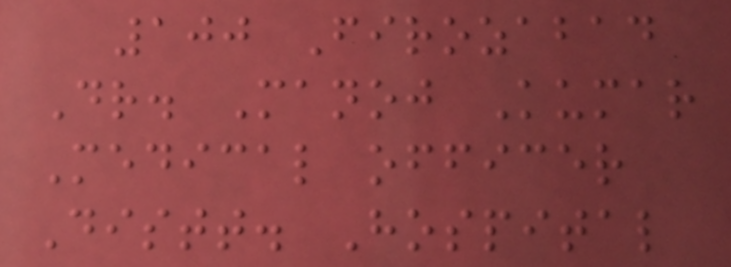100 Firozabad
Dr. Manoj Kumar
Medical officer
Distt. Hospital
